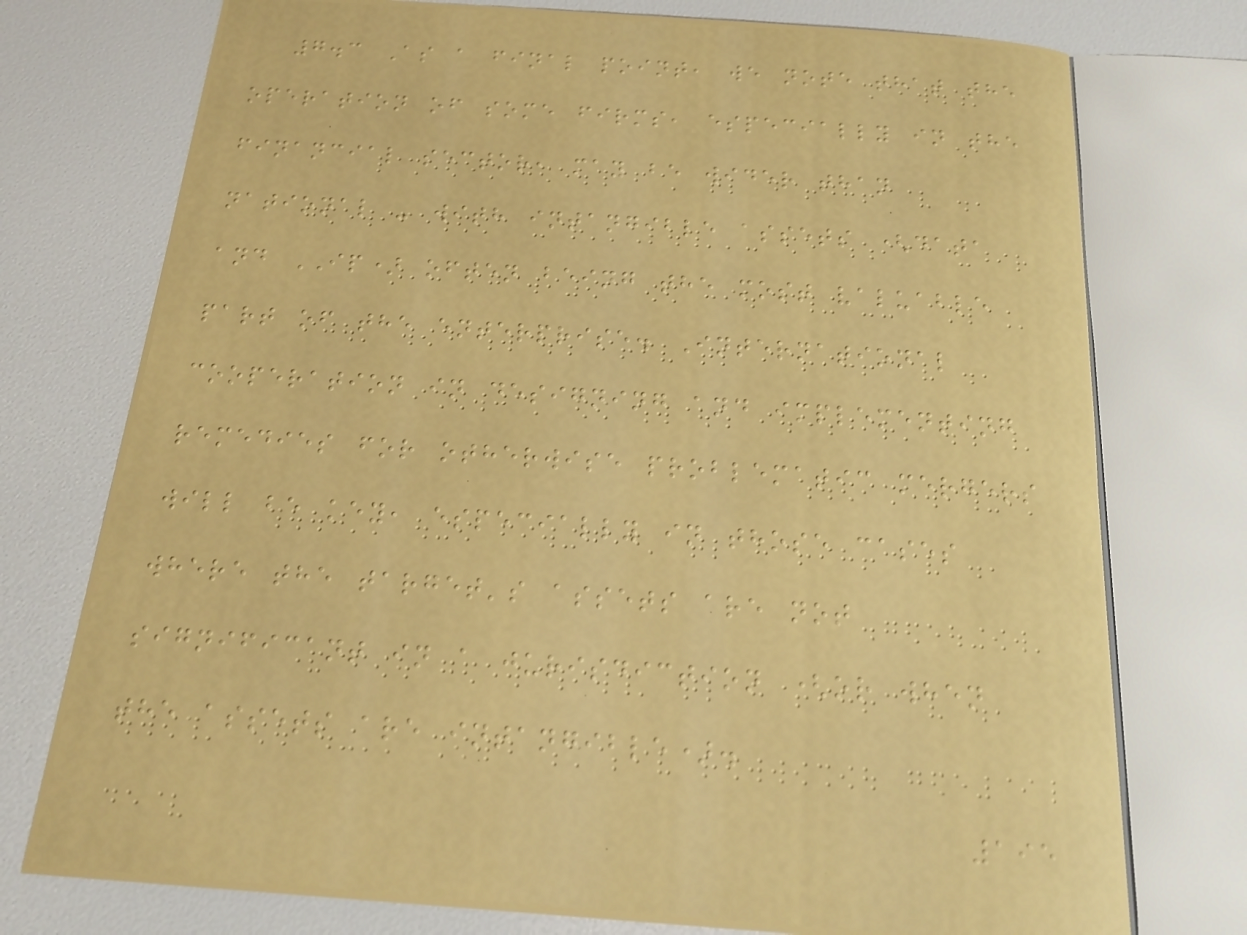7.3 As a final point, we note that the
operation of some firms, especially in the
financial sector, may be wider than
national - with intangible assets (data
and IP) often being the most valuable
part of the enterprise. International
cooperation in designing and implementing
remedies for otherwise problematic mergers
will be key, especially in those cases
where the target's assets are not
significant in a jurisdiction (or when
the assets are intangible).
195
